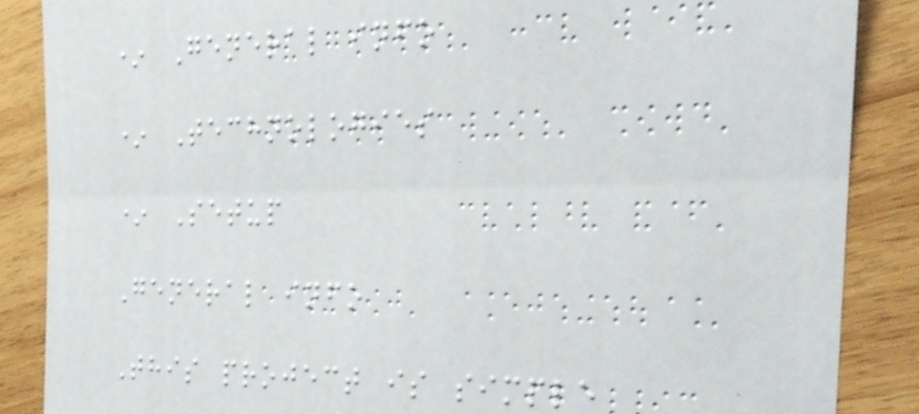* General info
* Technologies
* Setup
General info
This project is simple
